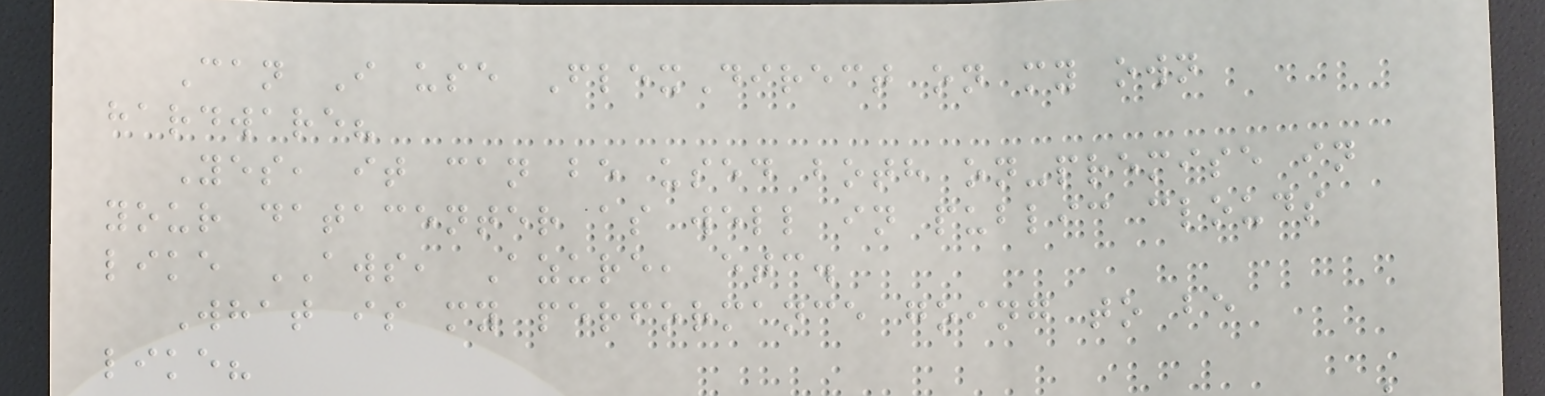Can I use FlexDirect on my own
hardware?
Yes, it can be used both on-premise in
your datacenter as well in public clouds
like AWS, Azure, etc.
What is my performance going to be
like?
